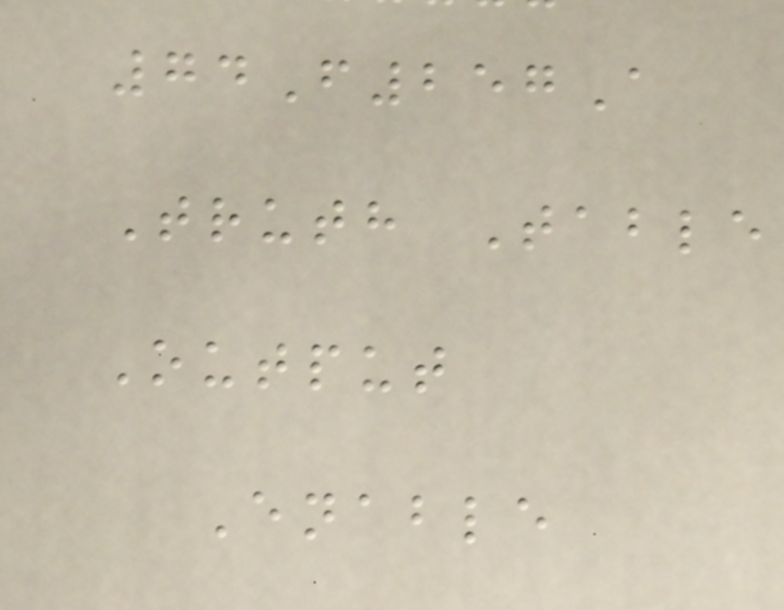74F257A
Truth Table
Output
Enable
